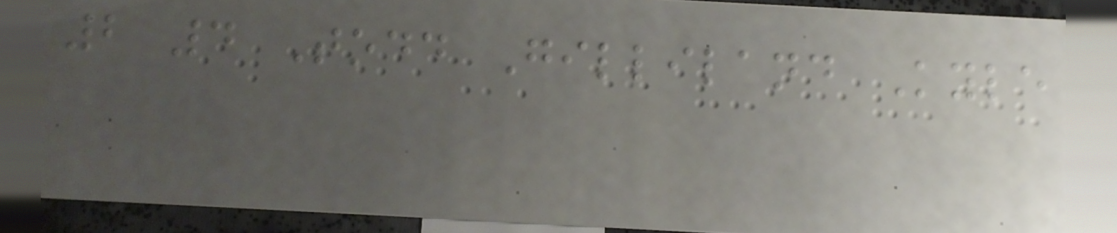2 4 Todd Gilliland Kyle
